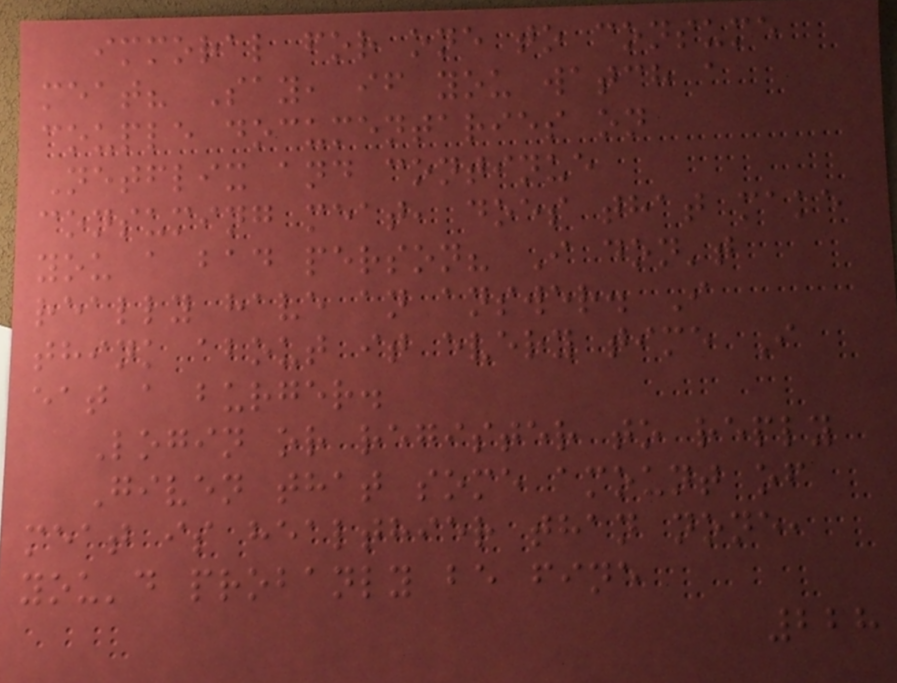immoral for one to consume
meat? Say, if you watch a
couple documentaries on
Netflix and continue
consuming meat, does that make
you a bad person? I don't
really have an answer. I
think about it every time I
eat a burger.
Login or register to reply
Given that some amount of
meat is healthier than none,
you'd probanly be fine
228
